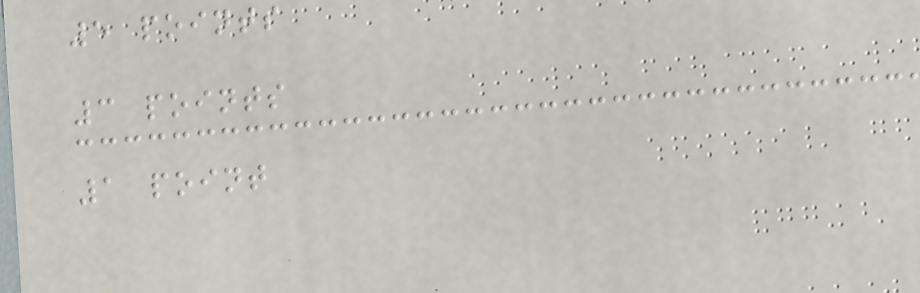5 points
3 points
1 point
